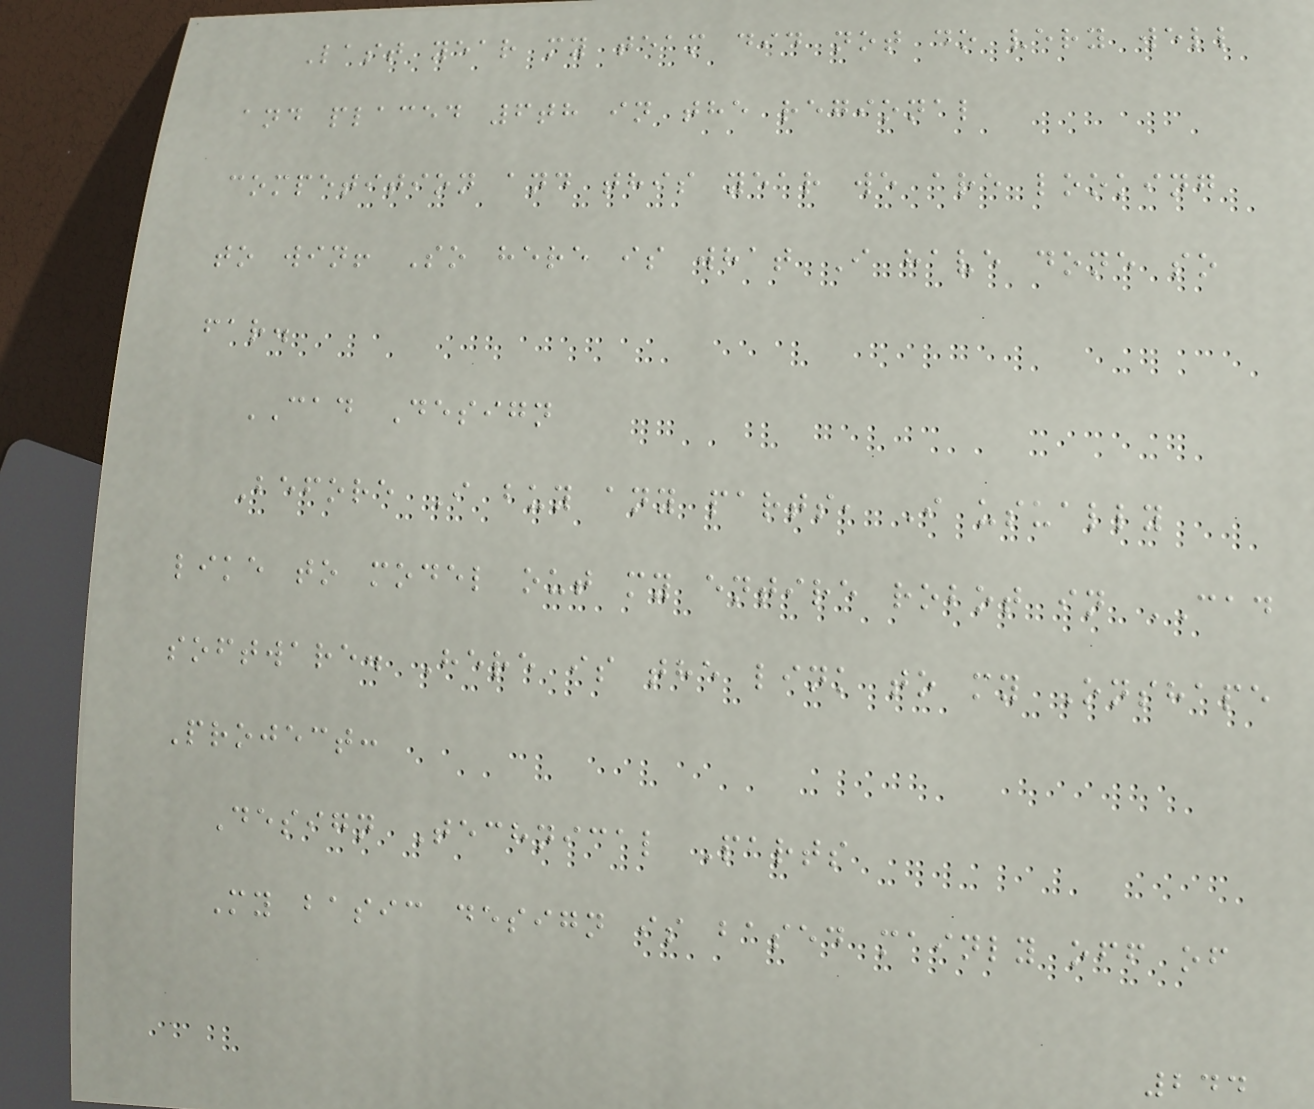Last year my team did not do very well
and placed 6th in the regional
competition and this year we are looking
to win! So here is what I have done so
far.
CAD Design
Before I buy any parts, I usually
like to model out my entire robot in CAD
software. Here is the link to my Onshape
Project:
Design Technical Parts
My basic design is based mainly off of
244
